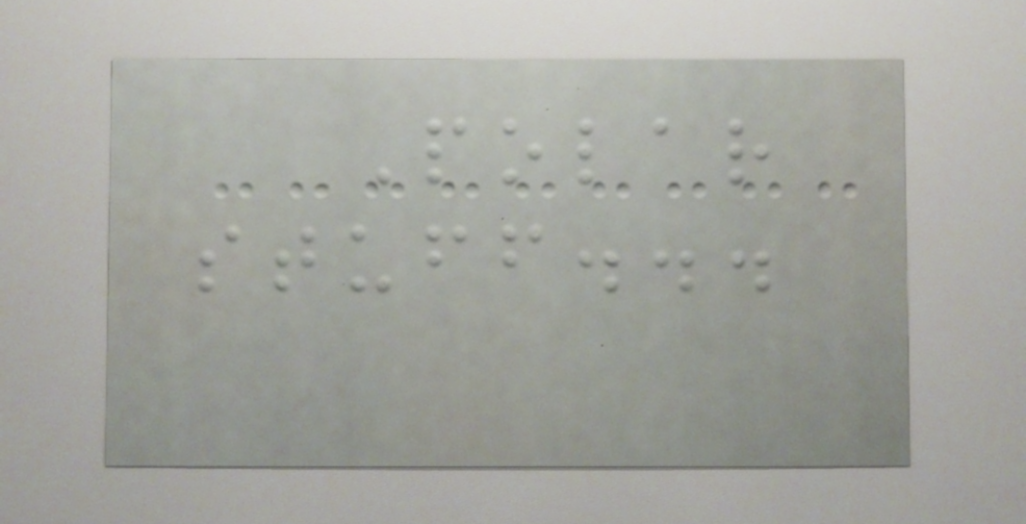Polar
stuff...
